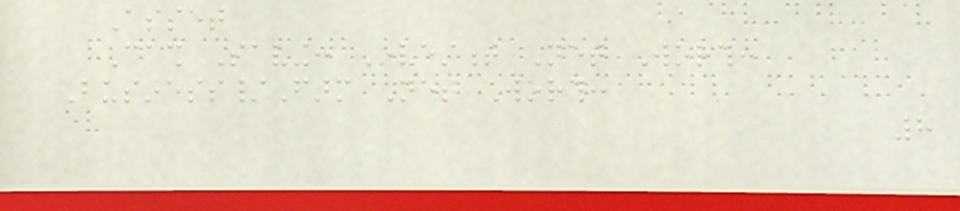Asset
Cash Saving: Investment Net Worth:
Business/Farm Net Worth:
8
